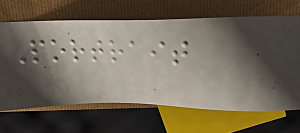Portrait
